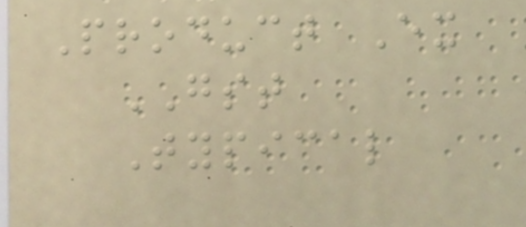Product Ex
GST
Typical
